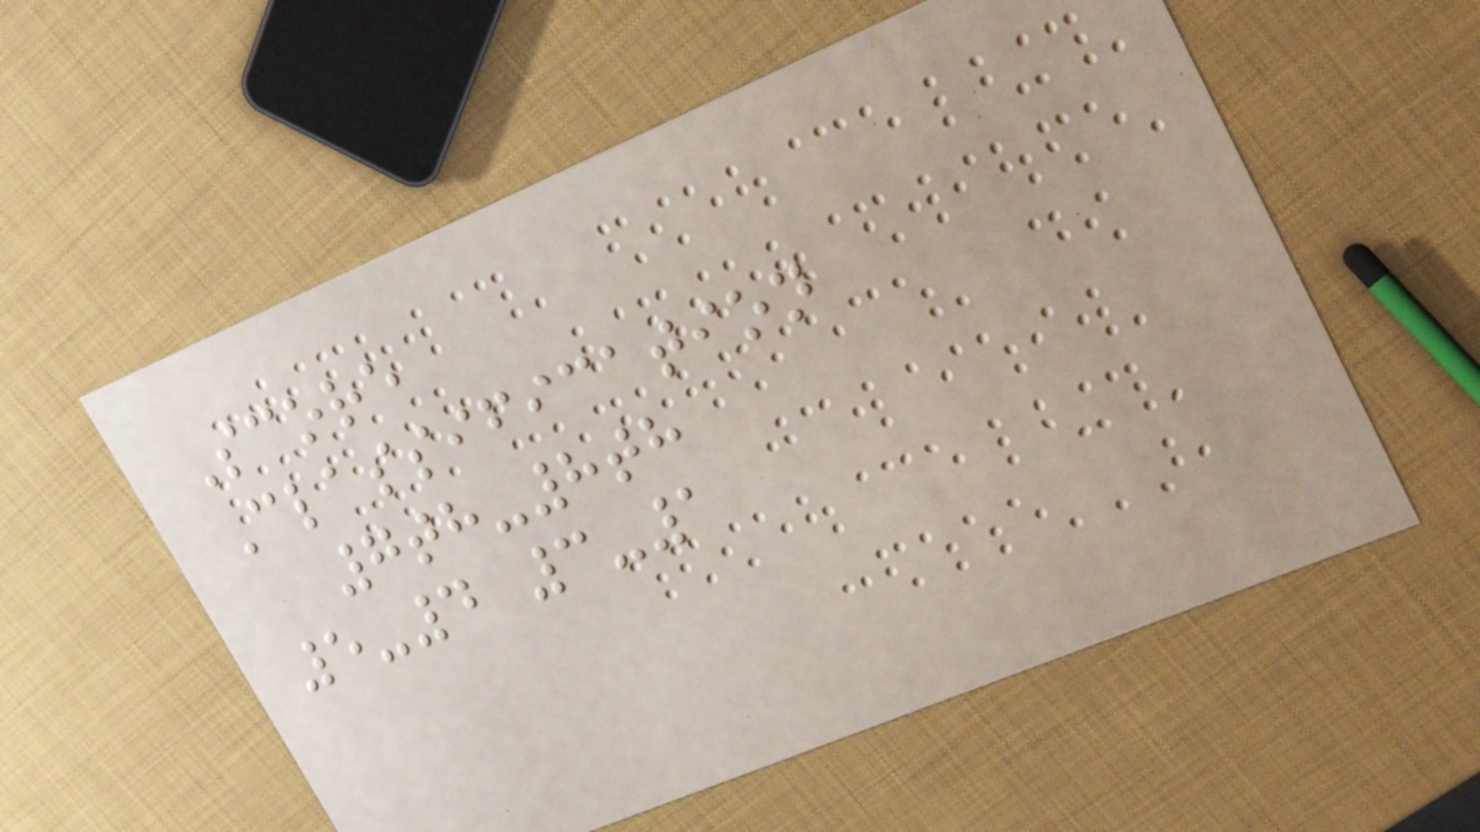Score
Classification
7th-8th
5-4 3-1
